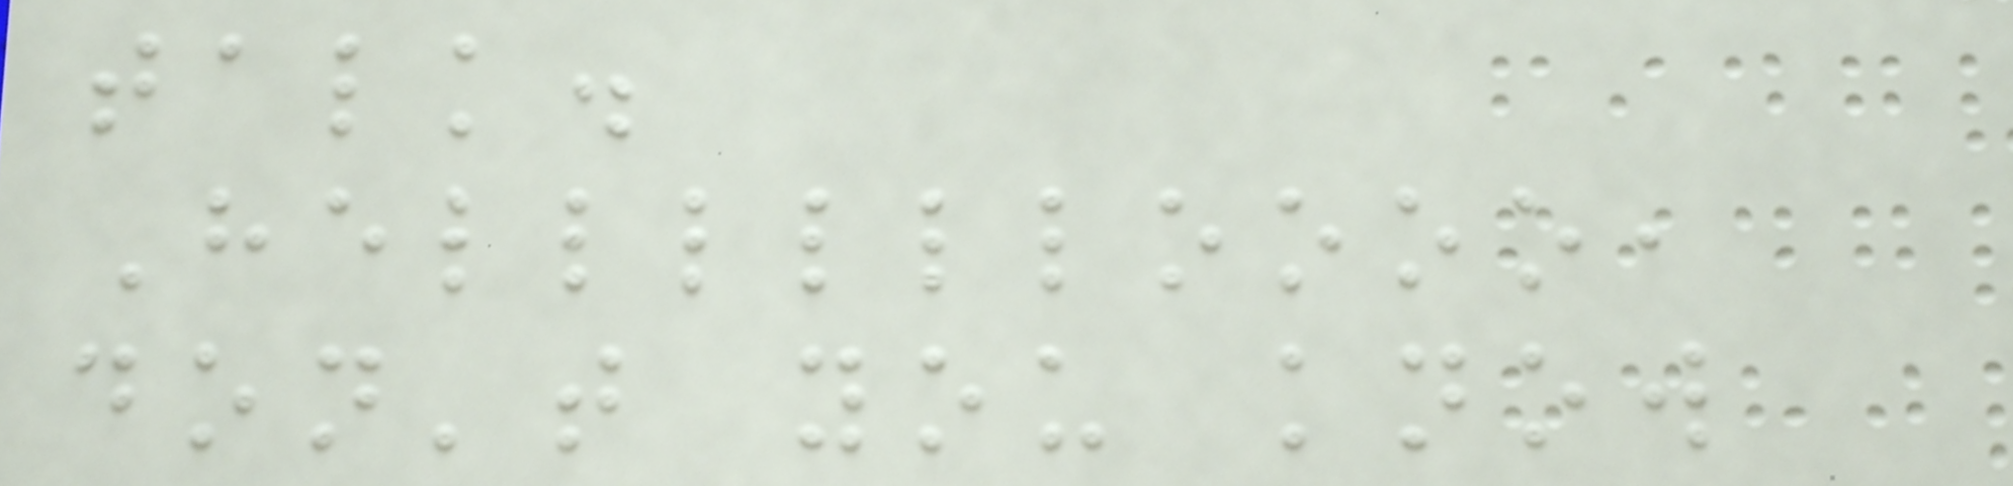talk.
Helllllloooo,
don't you know
